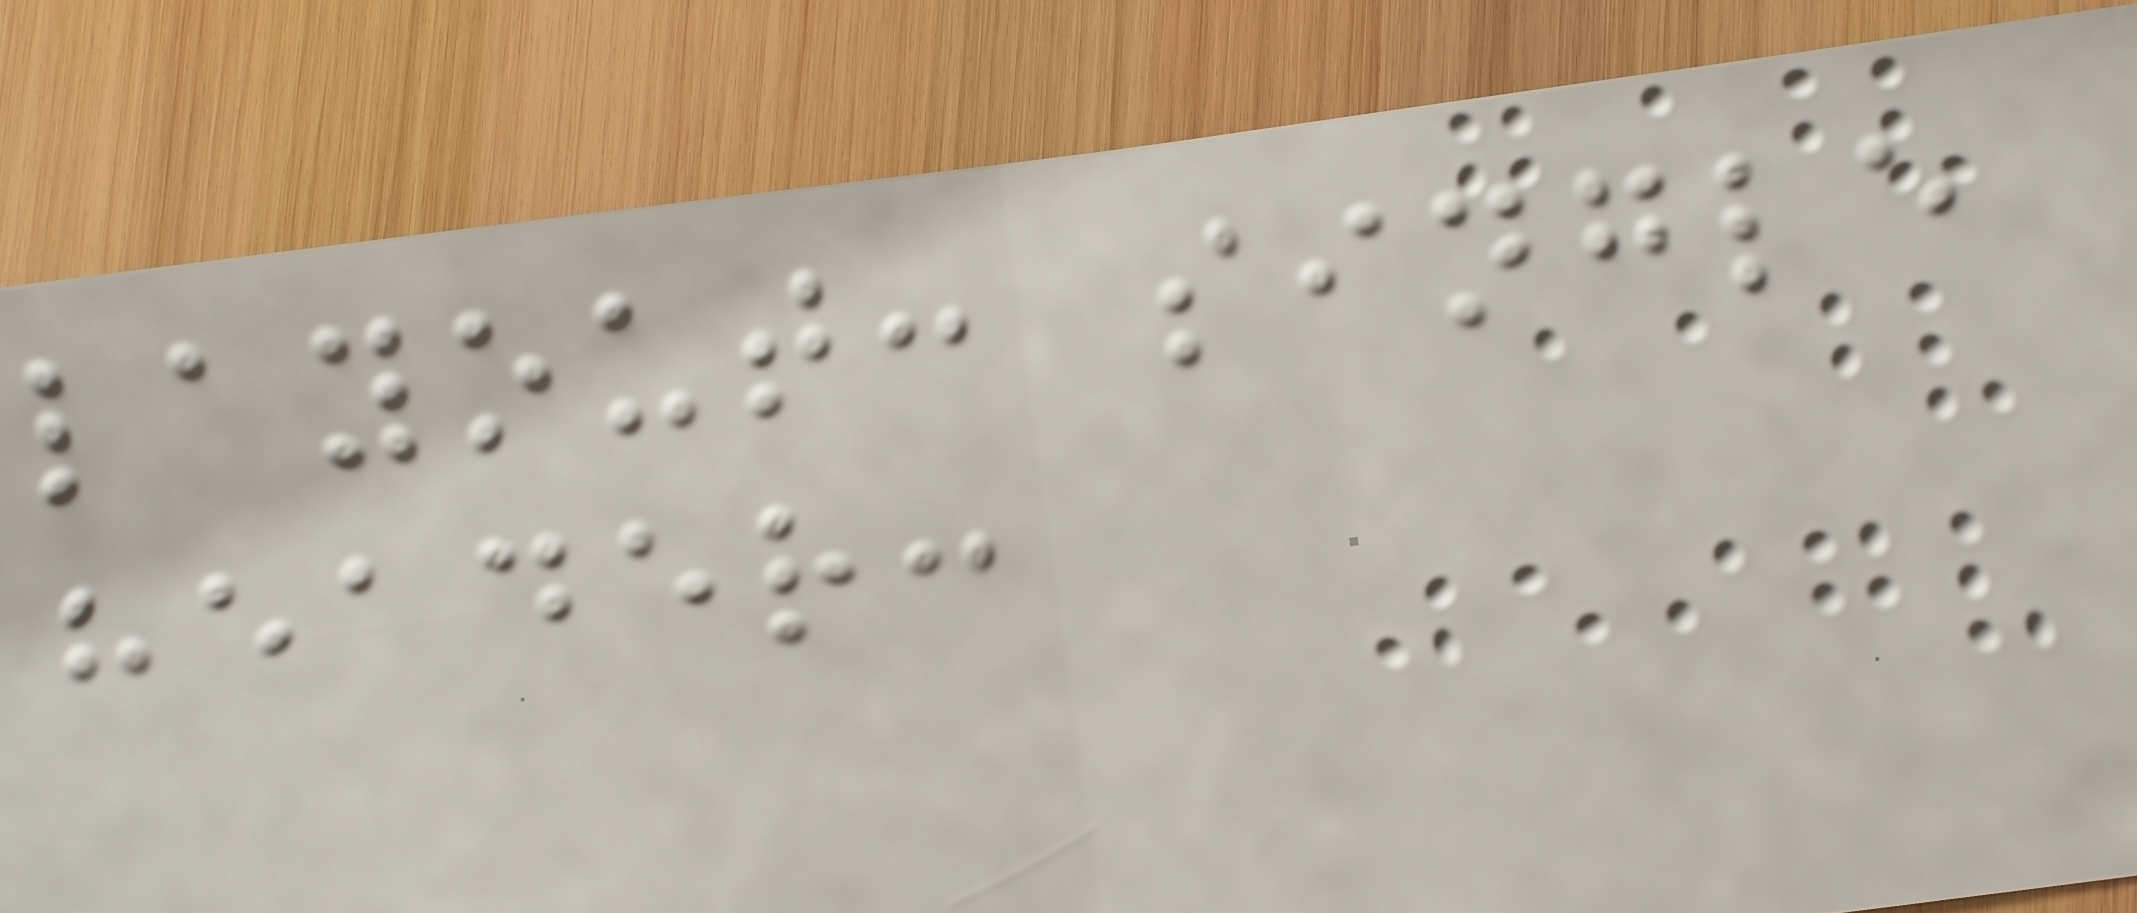layout: single
header:
